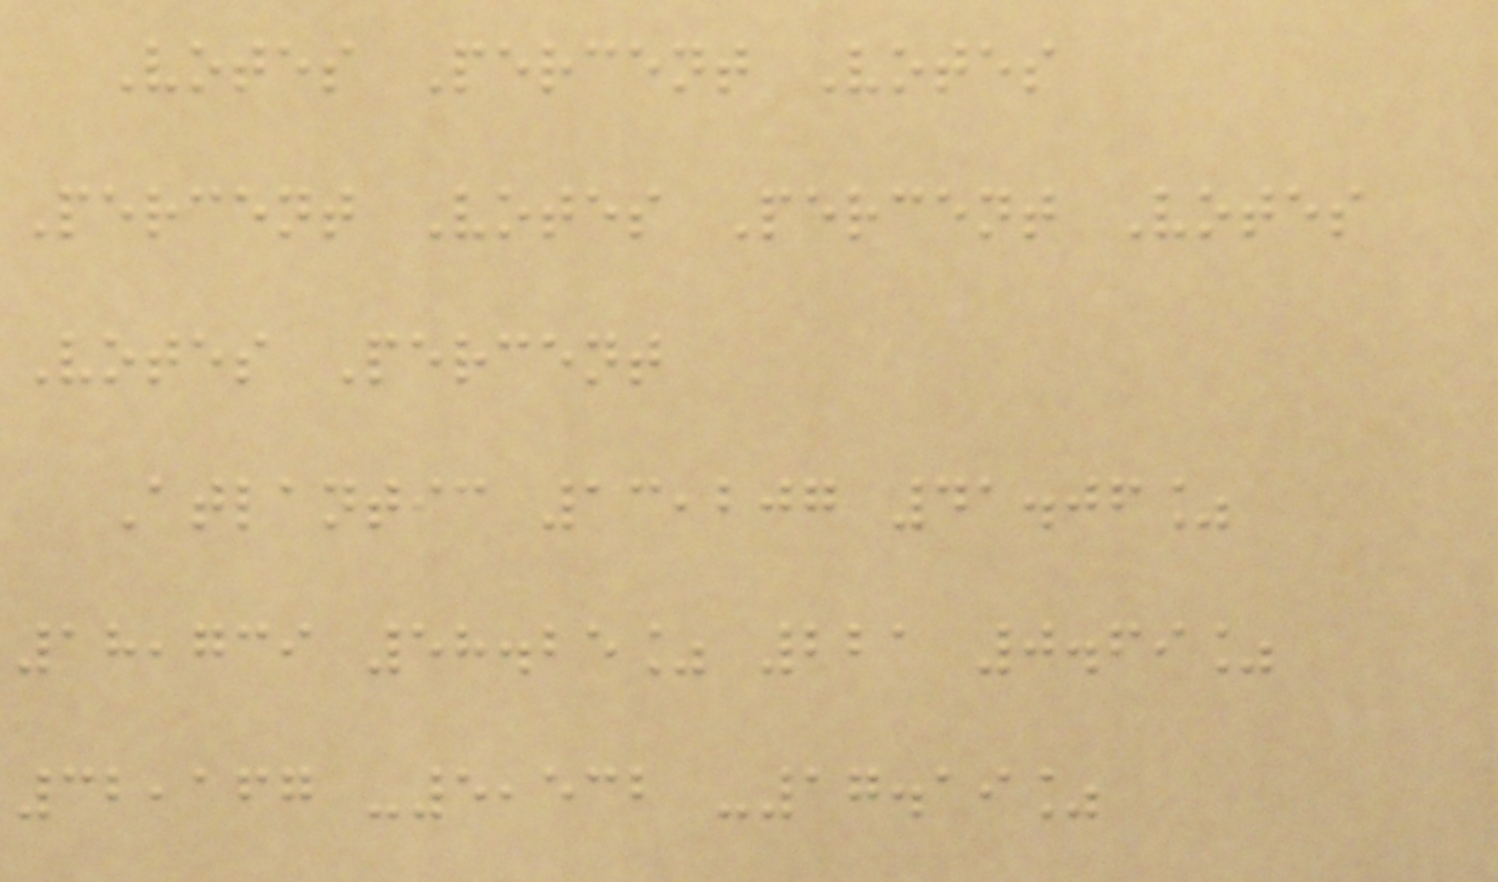Votes Percent Votes
Percent Votes Percent Votes
Votes Percent
Atlantic 13,207 41.06%
18,739 58.25% 221 0.69%
32,167 -5,532 -17.19%
